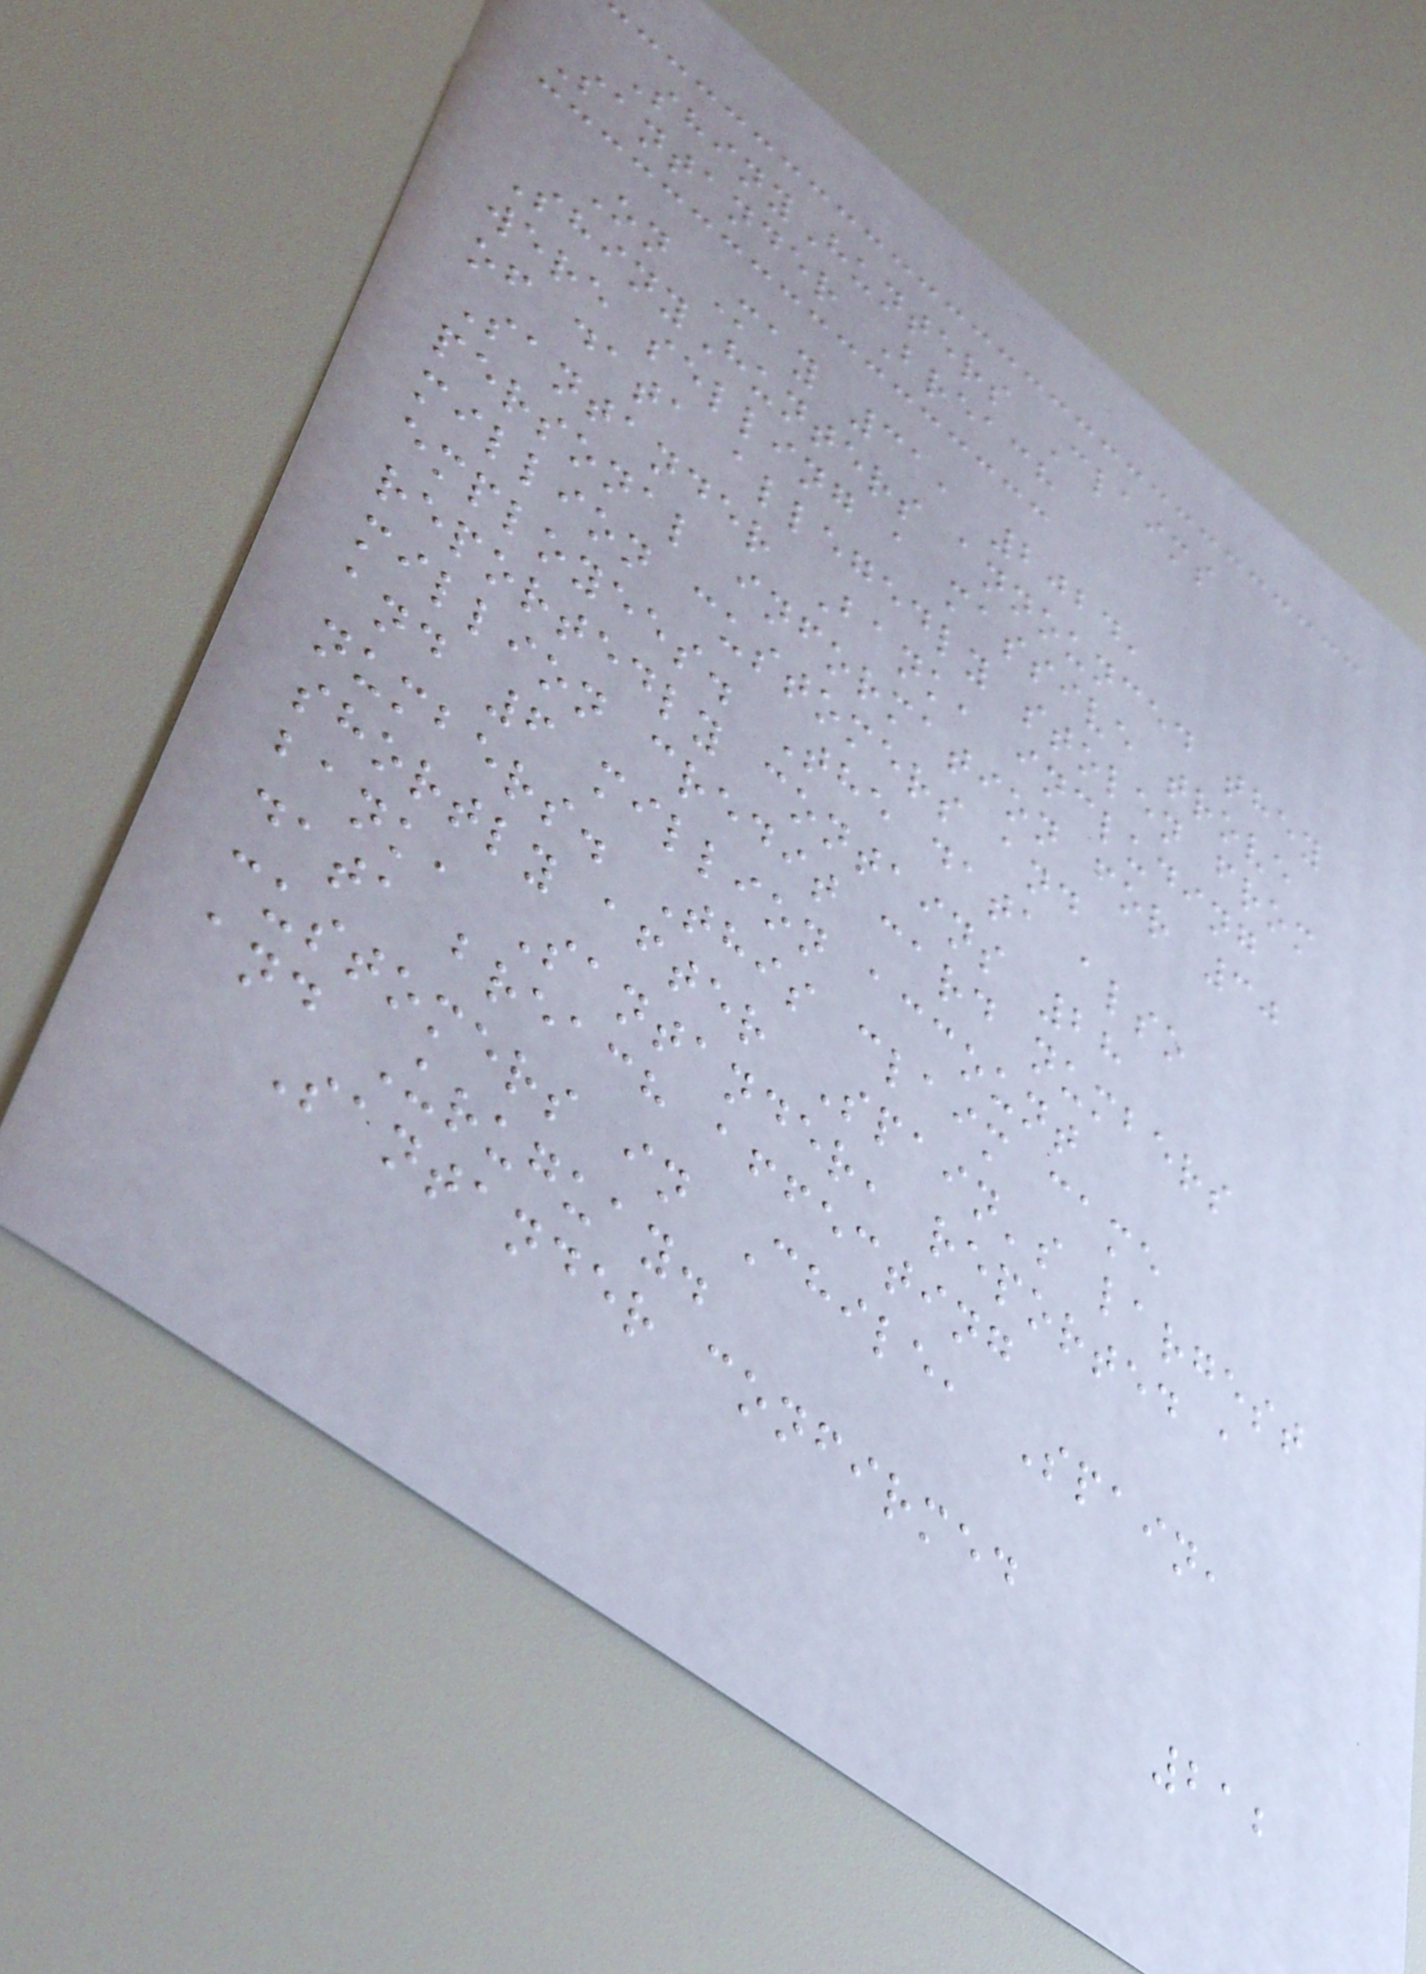ShinyHunters Claims
Santander Breach
On May 31, 2024,
ShinyHunters announced they
were selling a massive trove
of data allegedly stolen from
Santander Bank, including
personal information for 30
million customers and
employees. The data also
reportedly contains 28
million credit card numbers
and 6 million account
numbers. This claim came
shortly after Spain's largest
bank, Santander, reported a
data breach affecting
customers in Chile, Spain,
and Uruguay.
Santander confirmed
212
